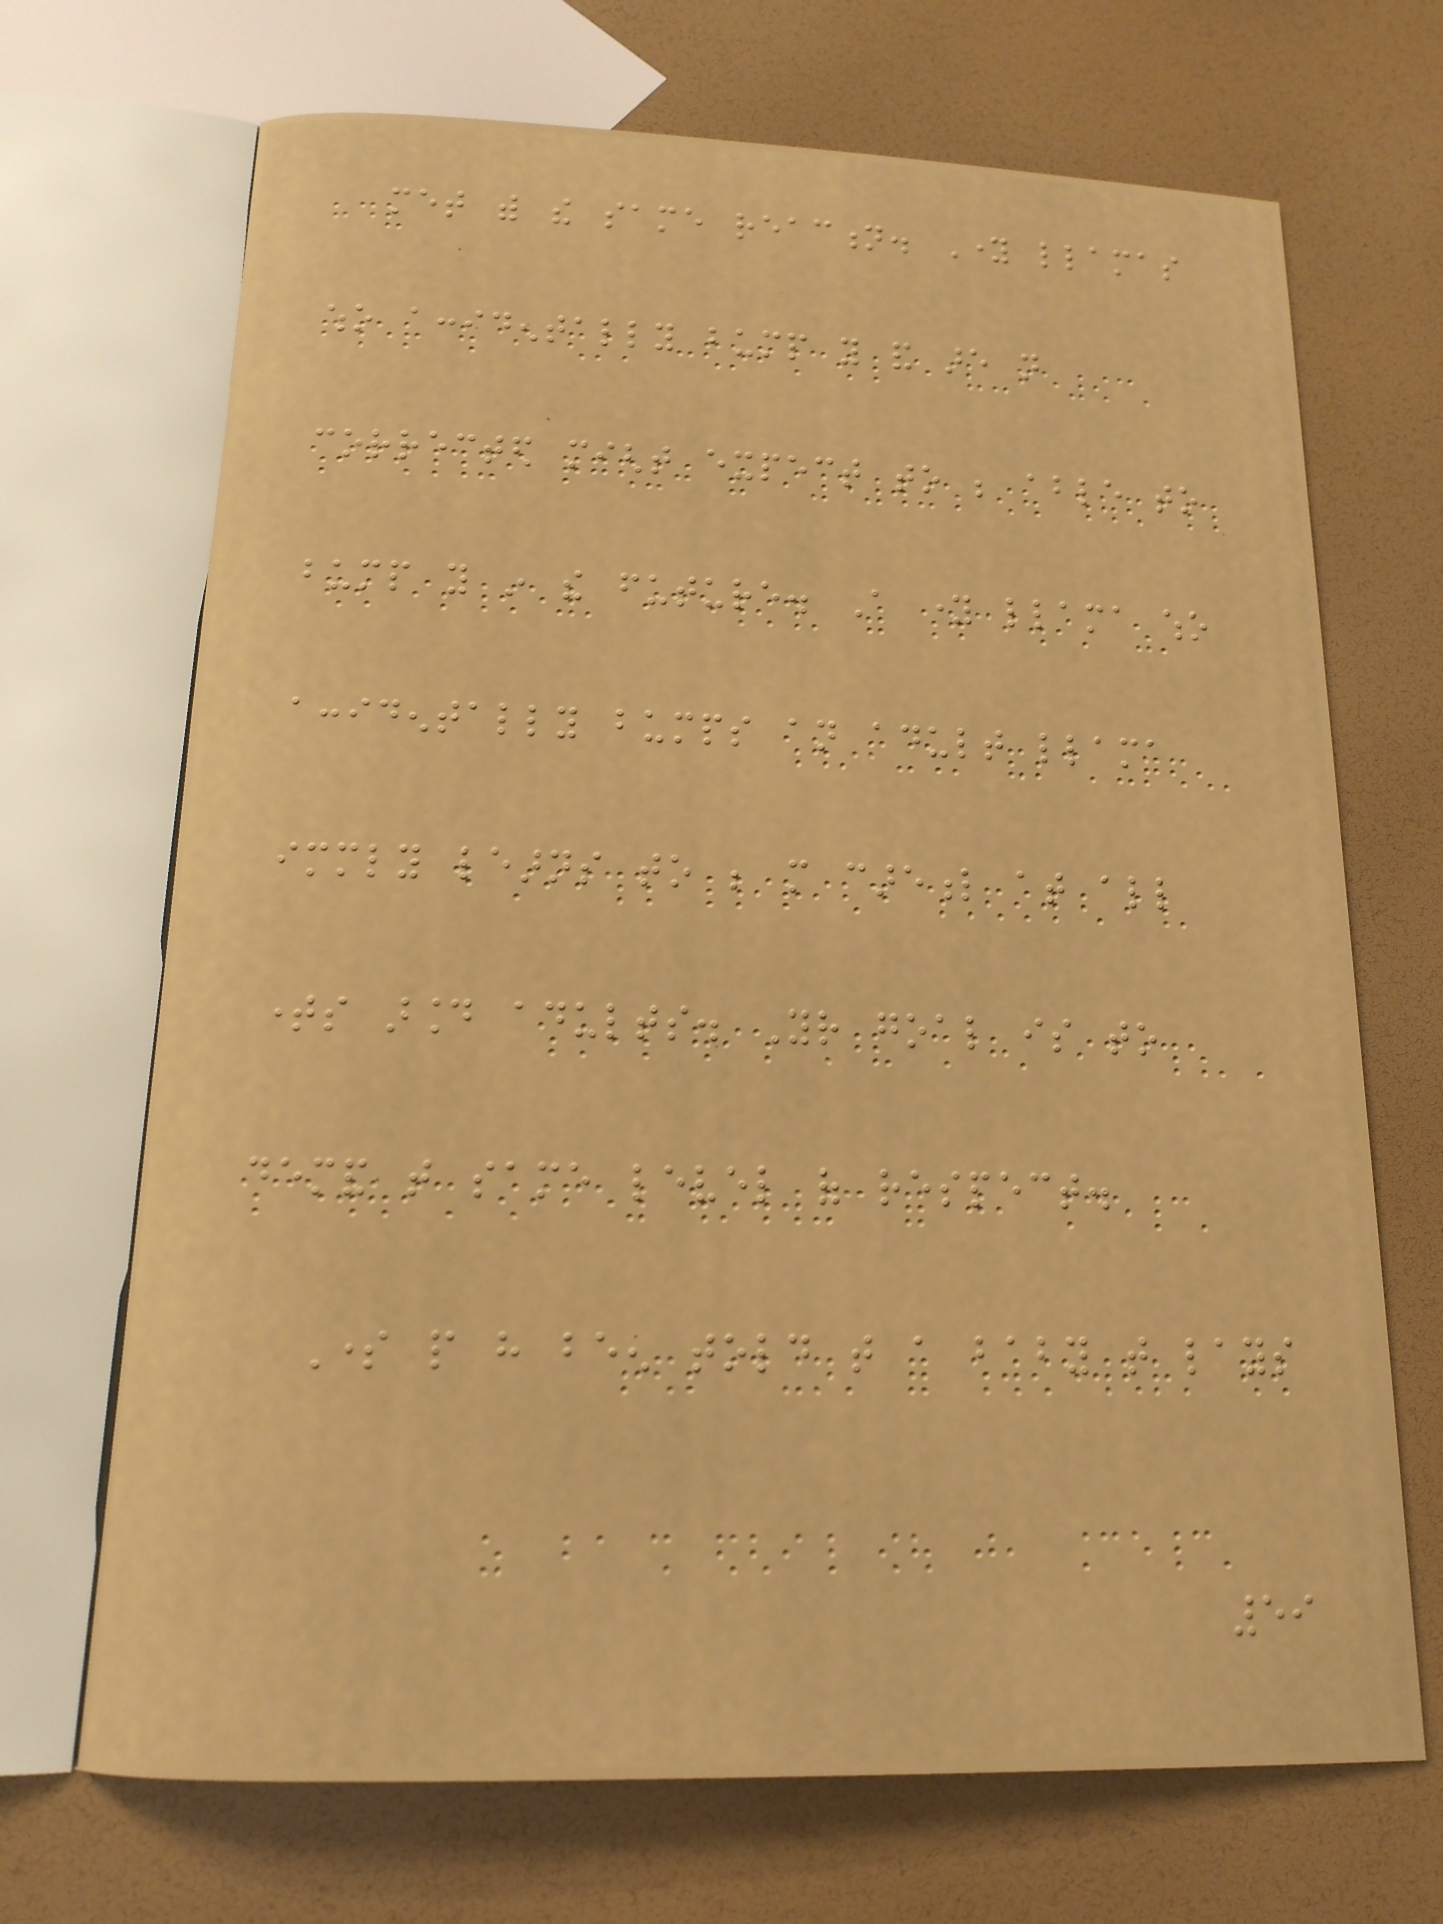met with the same reaction. Young llamas
who accidentally bump you and are not
corrected might expect to be able to
bump you in the future. A young llama who
accidentally bumps an adult llama
immediately learns to be more careful at all
times around adults. Your goal is to
demand that same level of respect.
Some people have been told that a baby that lays
59
